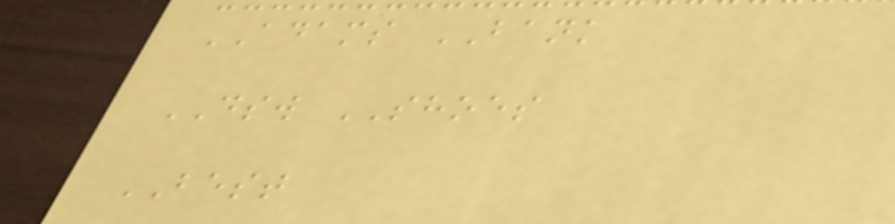ADAMS BANK
DSW SHOES
BEST
